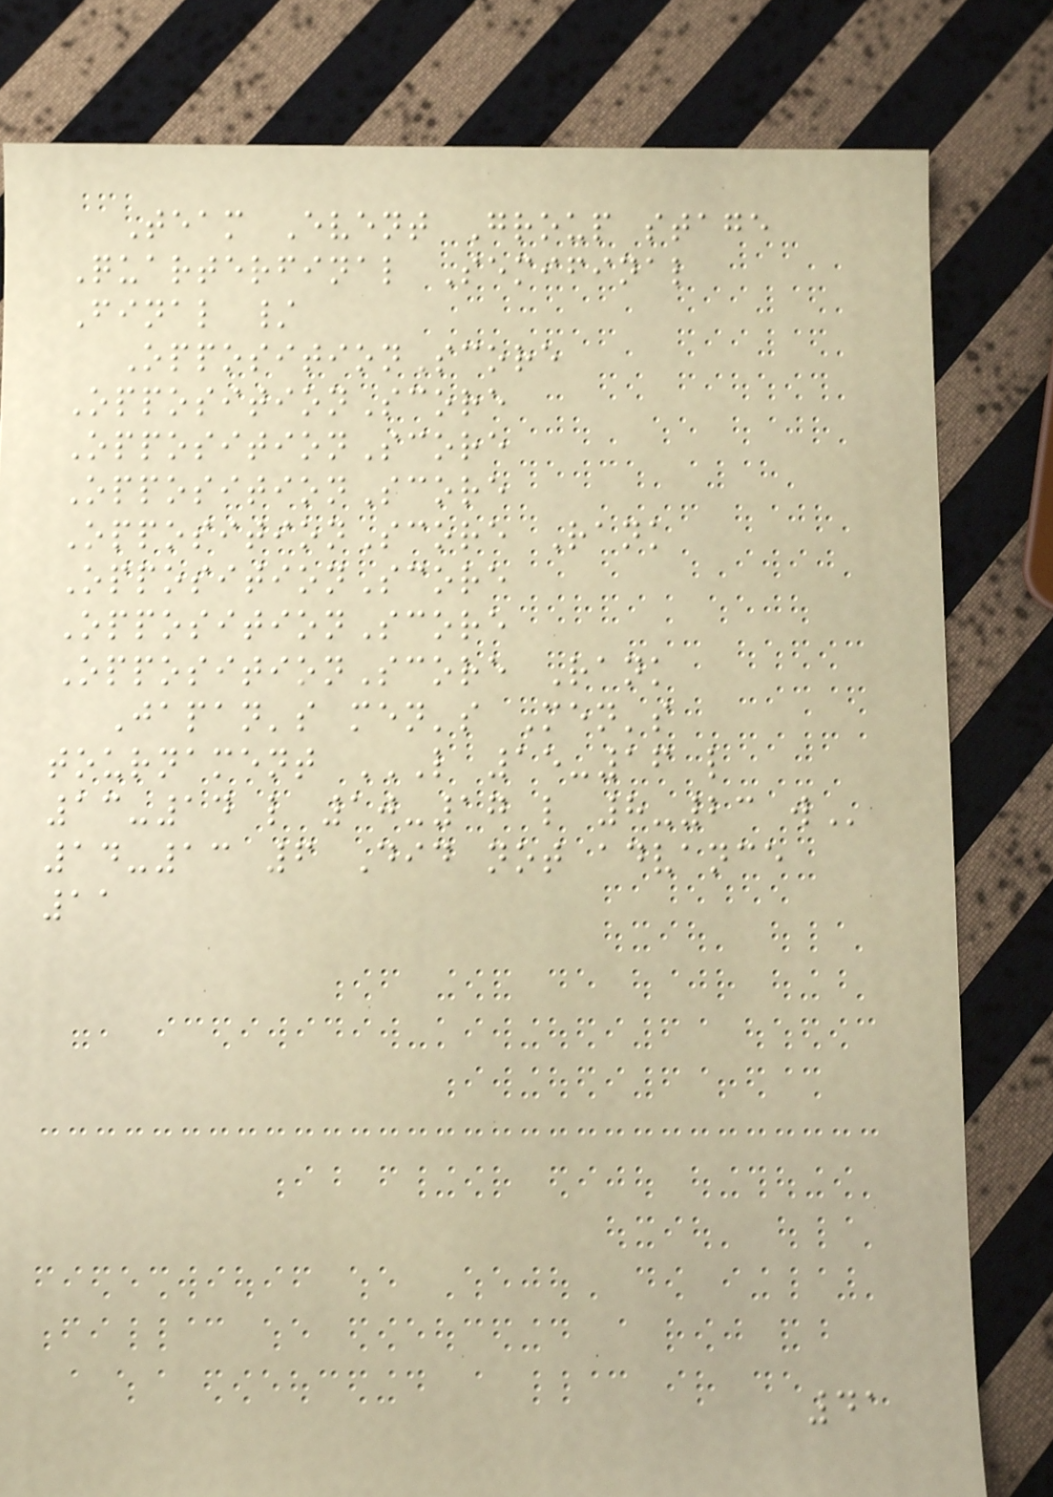Team Event Group stage
Quarterfinal Semifinal
Final /
OppositionScore
OppositionScore
OppositionScore
OppositionScore
OppositionScore Rank
OppositionScore
OppositionScore
OppositionScore Rank
Japan's men's Men's
tournament L 15-16 L
13-14 L 10-17 L 8-23 W
14-13 6 Did not advance
11
41
